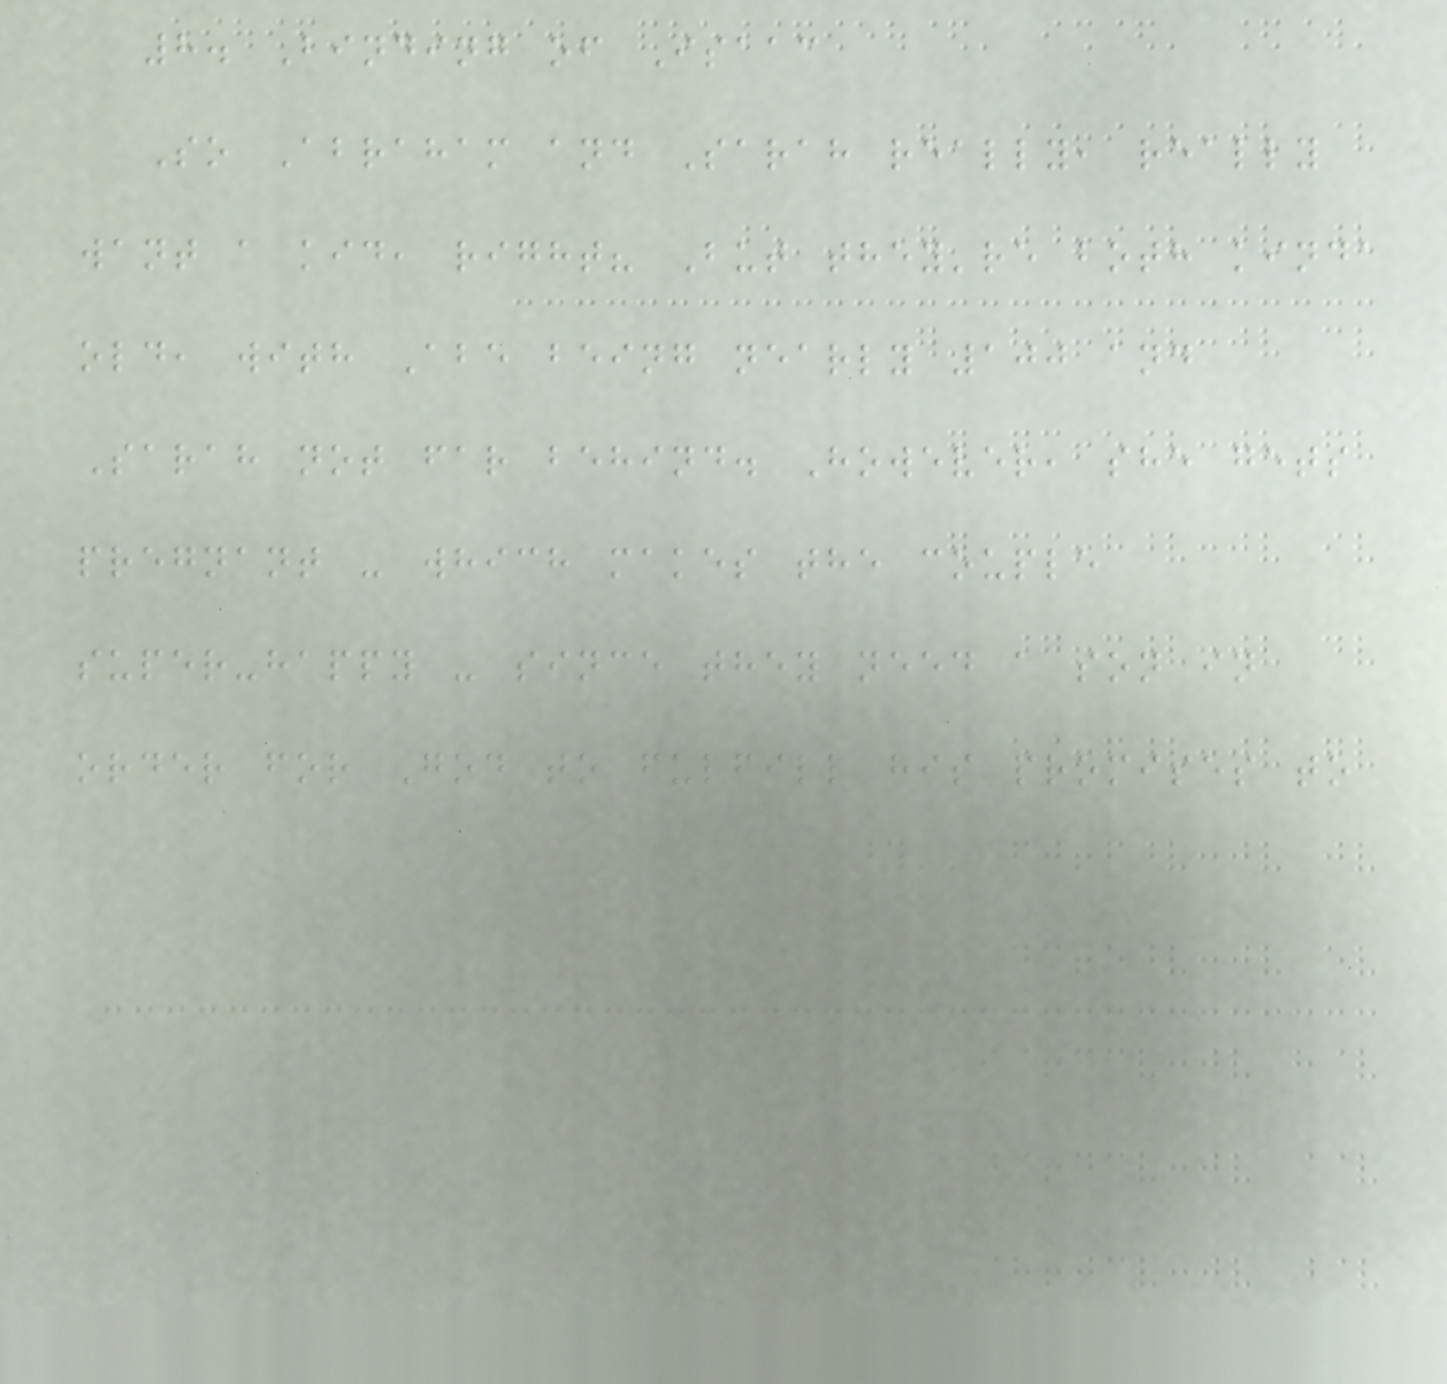8. Binding of Isaac
So Abraham and Sarah really, really
want a kid, right? But they're both kinda
old, with Abe being nearly 100 and
Sarah not far behind. However, she gets
pregnant - which makes the couple
super-happy - since they need a son in
order for God to fulfill his promises to
